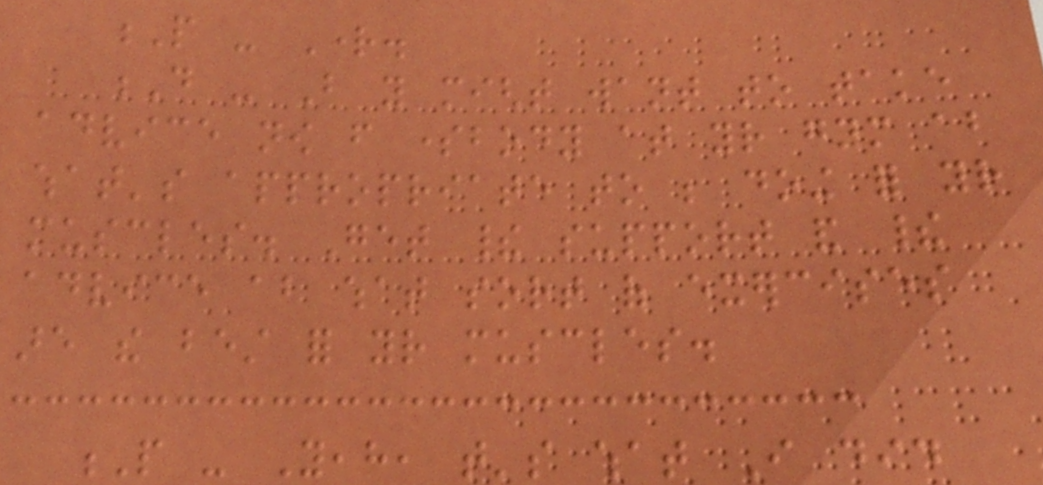P - Right.
D - But you might want to take
advice now from somebody at your gym about
what's appropriate to be doing for your
muscles. Get their support and their
advice about what sort of exercises
are the best for your muscles.
P - Yeah, that's what I did
